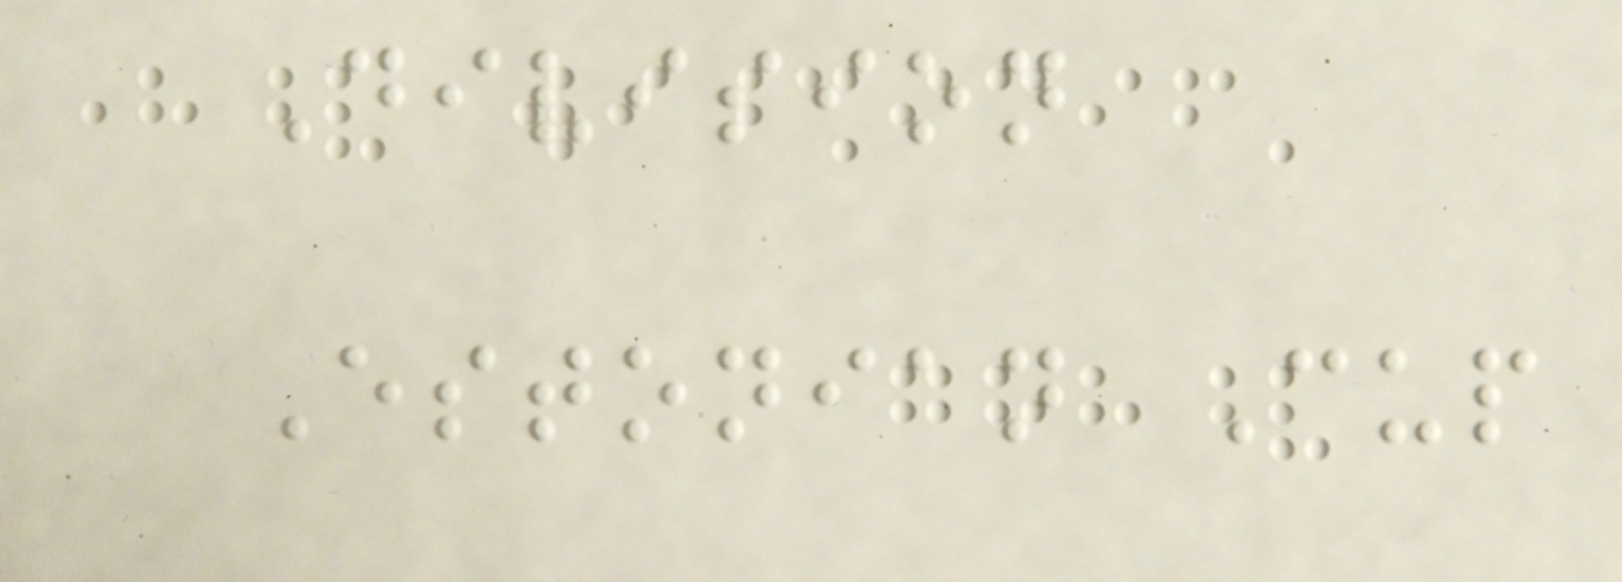Division
Estonian Cup
